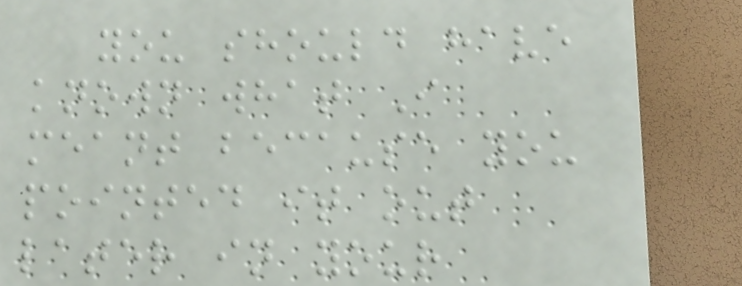you should have
known what I
meant because you
pointed it out
later in your
